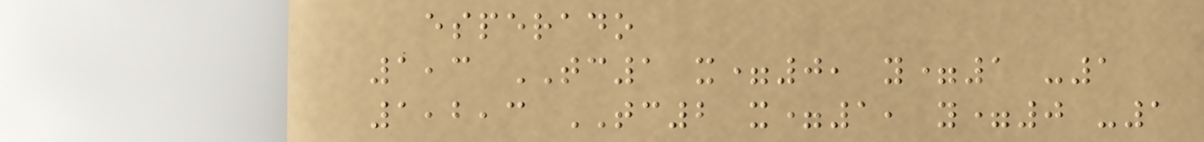esperado
1,3 TC1 x=0, y=1 -1
1,2,3 TC2 x=1, y=0 -1
